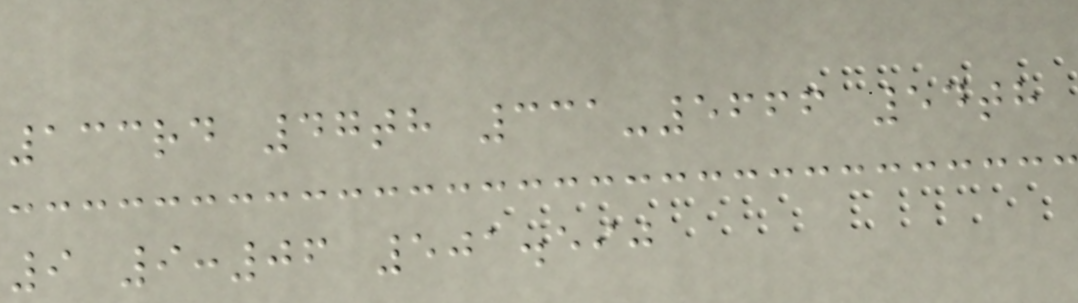133rd 47th 331-5666 54th
9 9:06 501.590
